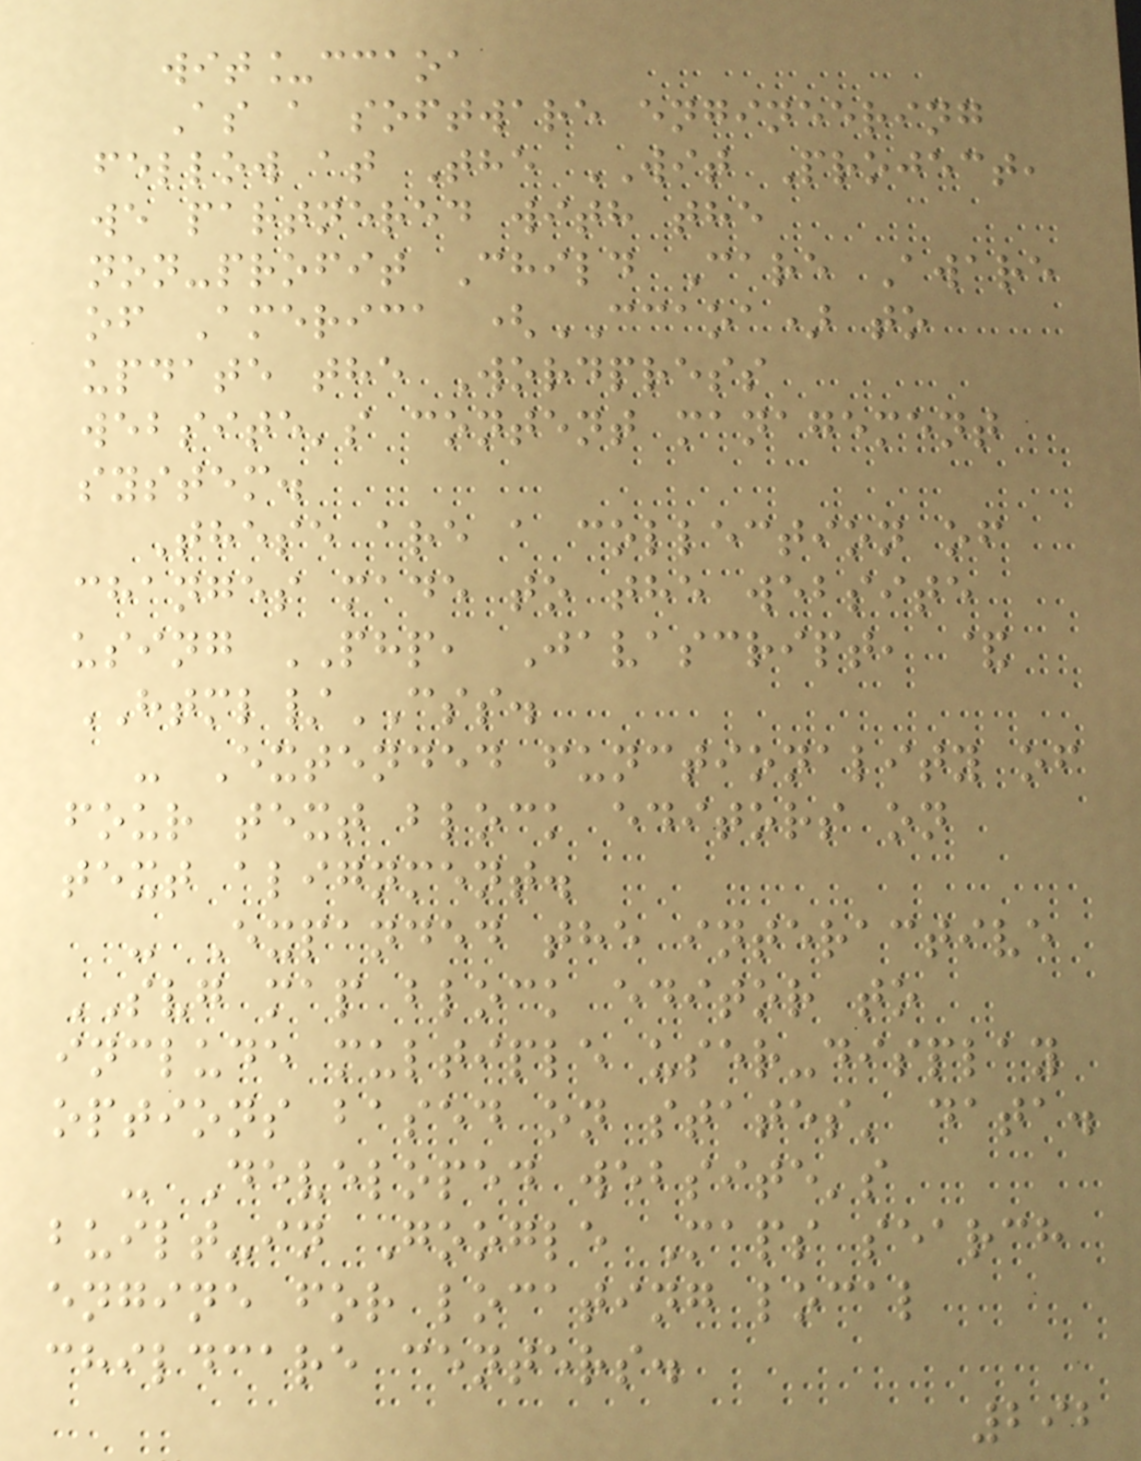wit_ccaoa
As a software engineering
fellow at The WIT Project,
we partnered with the
non-profit Child Care Aware
of America (CCAOA) to
update the Wordpress
website's content management
system.
These are a collection of
changes made to the website
using PHP, Javascript, &
HTML/CSS.
- Extended functionality of
four text block editors on
text alignment.
- Expanded the interactive
SVG map block editor to
include multiple user-display
options based on states' data.
- Developed website's
built-in Google Maps search
engine for locating local
childcare centers.
292
